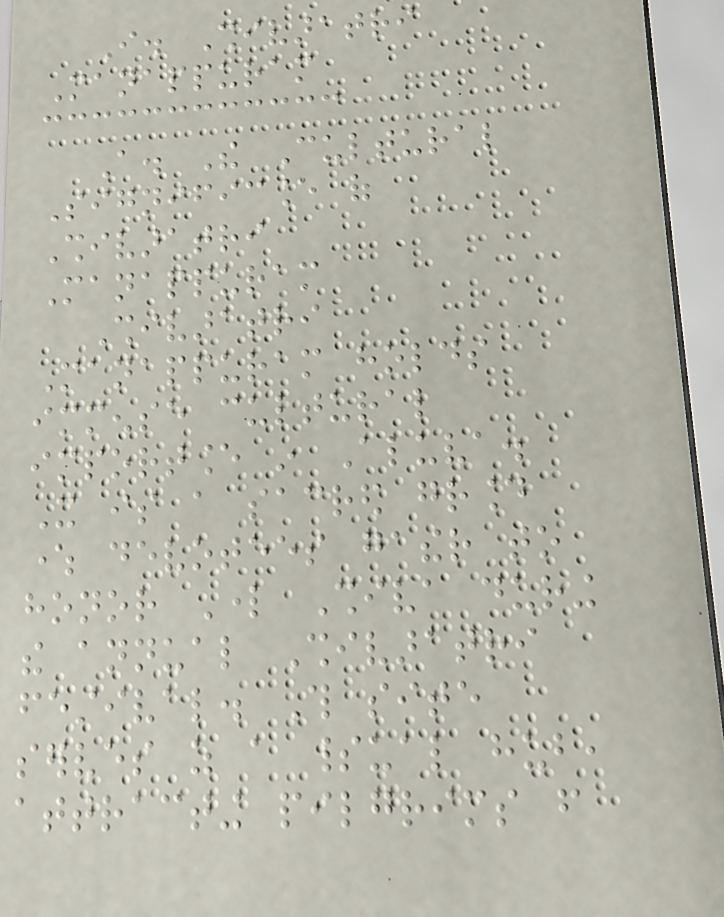I. Shivaratri
Manappuram
A. The Cultural
Significance of
Shivaratri
Manappuram
Shivaratri
Manappuram holds
immense cultural
importance in Aluva.
It is a sacred ground
where devotees gather to
honor Lord Shiva during
the annual Shivaratri
festival. This site
serves as a spiritual hub,
attracting pilgrims from
